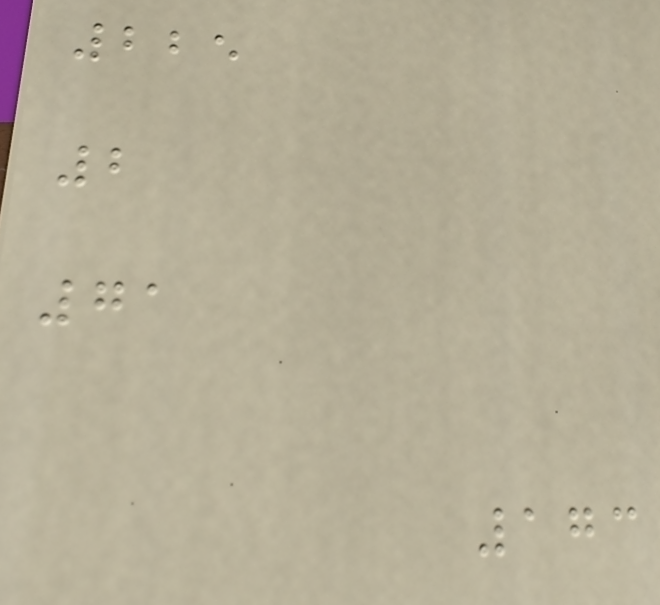225
2
71
173
